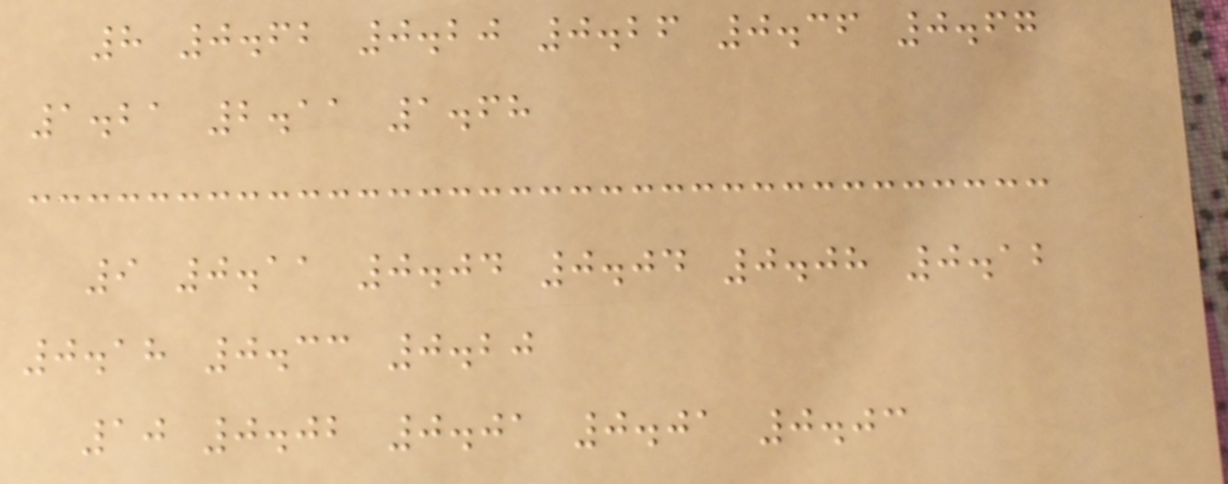8 0.62 0.20 0.26 0.36 0.67
1.21 2.11 1.68
9 0.11 0.04 0.04 0.08 0.12
0.18 0.33 0.20
10 0.02 0.01 0.01 0.03
